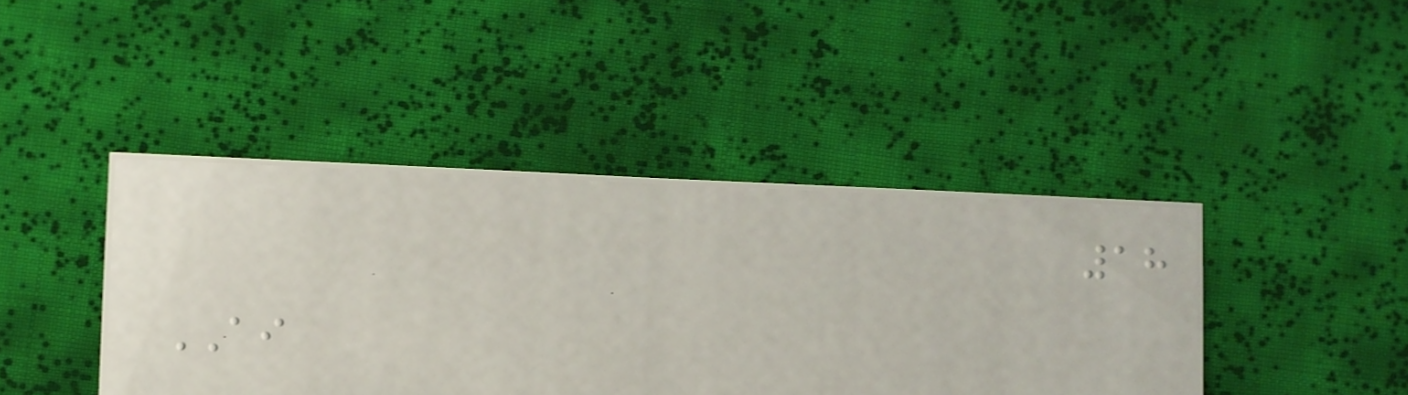18
AI
